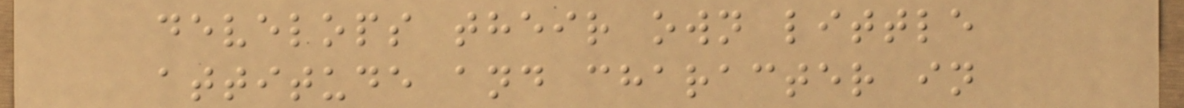develops their own little
attitude and character in
